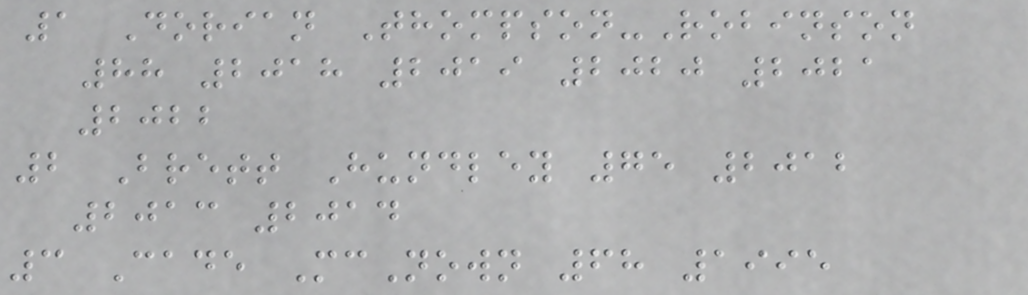1 Dorian Thompson-Robinson
88 2018 2019 2020 2021
2022
2 Brett Hundley 75 2012
2013 2014
3 Cade McNown 68 1995
